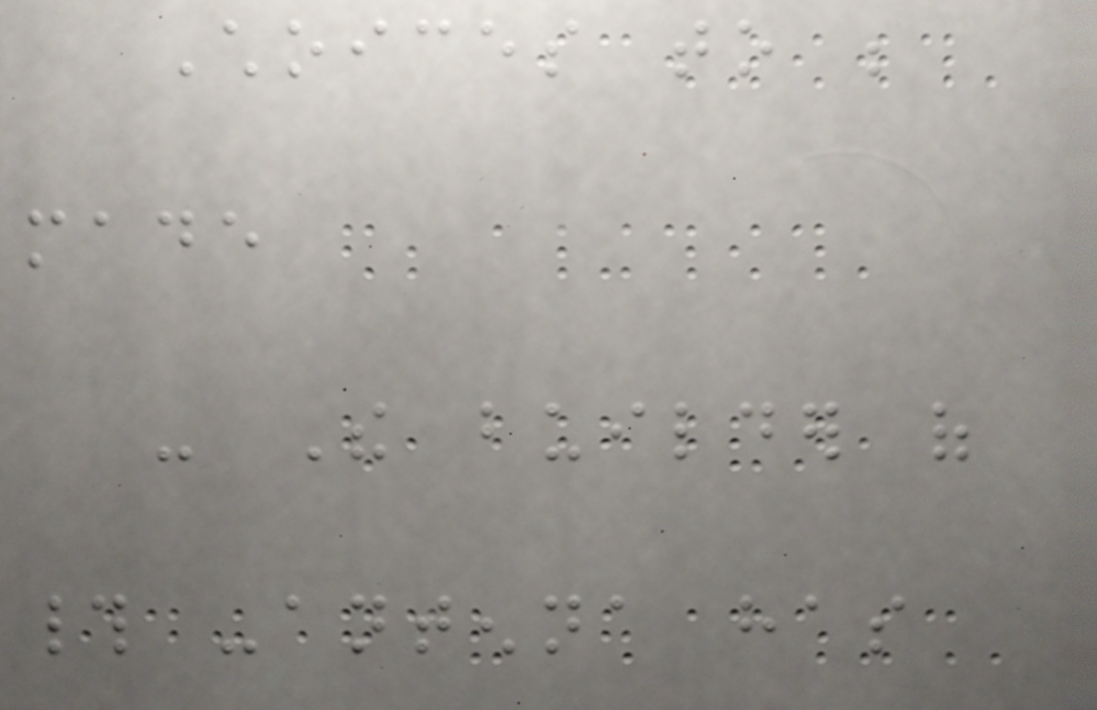Choices to be
made
- The builder of
# -antenna has
